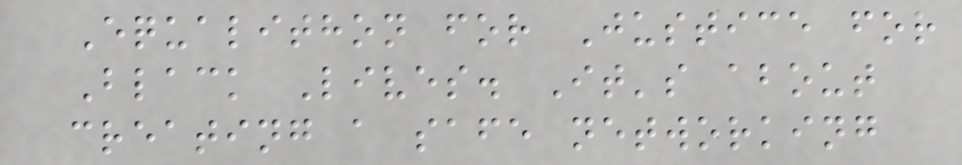Equalithon for Justice for
Black Lives. It's about
creating a safe networking
